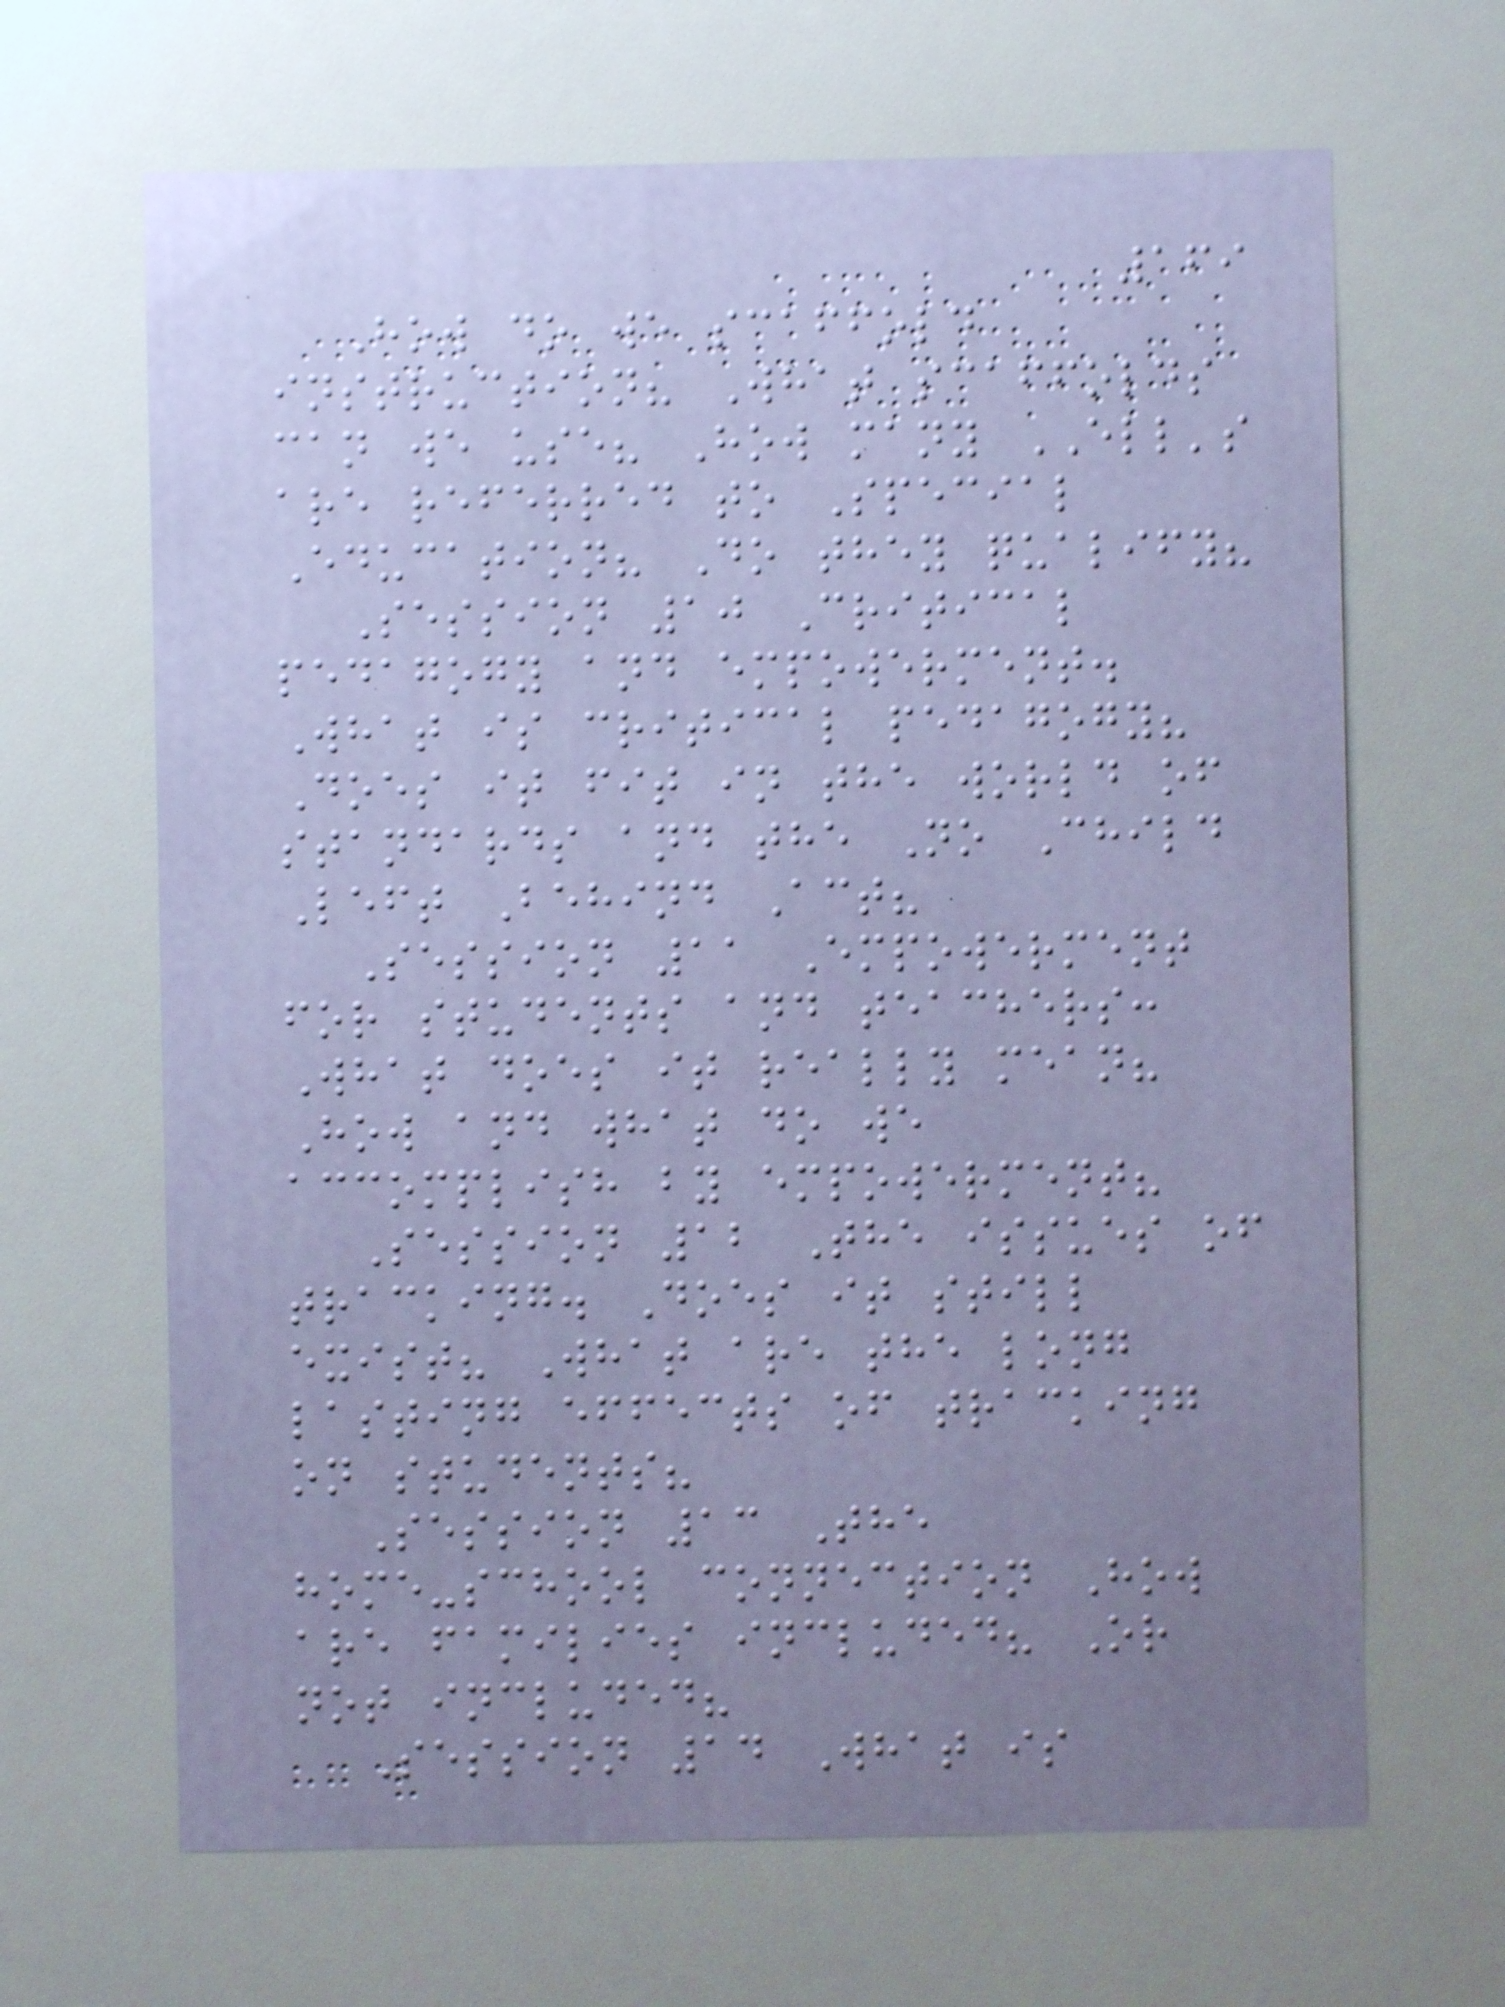169
How do we scaffold
instruction? What scaffolds
can we use? How many ELL's
are referred to Special
Education? Do they qualify?
Session 10 Critical
pedagogy and empowerment.
What is critical pedagogy?
Does it fit in the world of
standards and the No Child
Left Behind Act?
Session 11 Empowerment
for students and teachers:
What does it really mean?
How and what do we
accomplish by empowerment?
Session 12 The issues of
tracking. Does it still
exist? What are the long
lasting effects of tracking
on students?
Session 13 The
home-school connection How
are families included? Or
not included?
Session 14 What is
